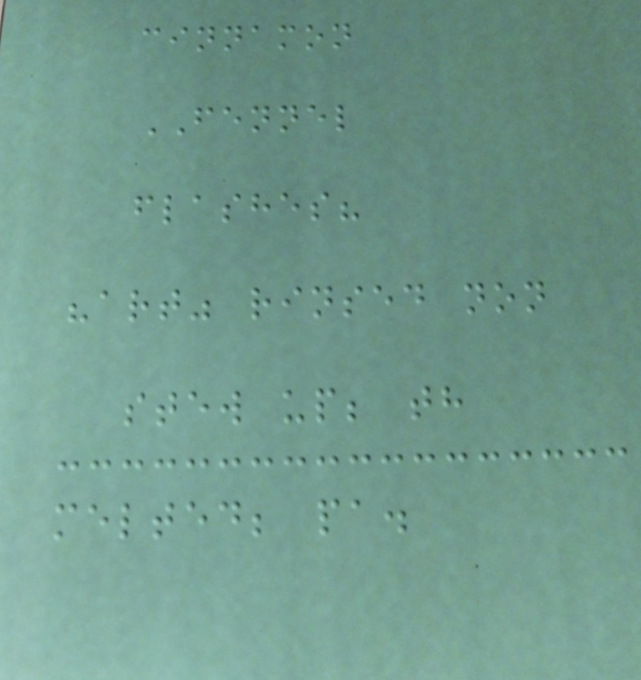cinnamon
FENNEL
flashes?
"art" rinsed non
stew up; th
melted; pa.
